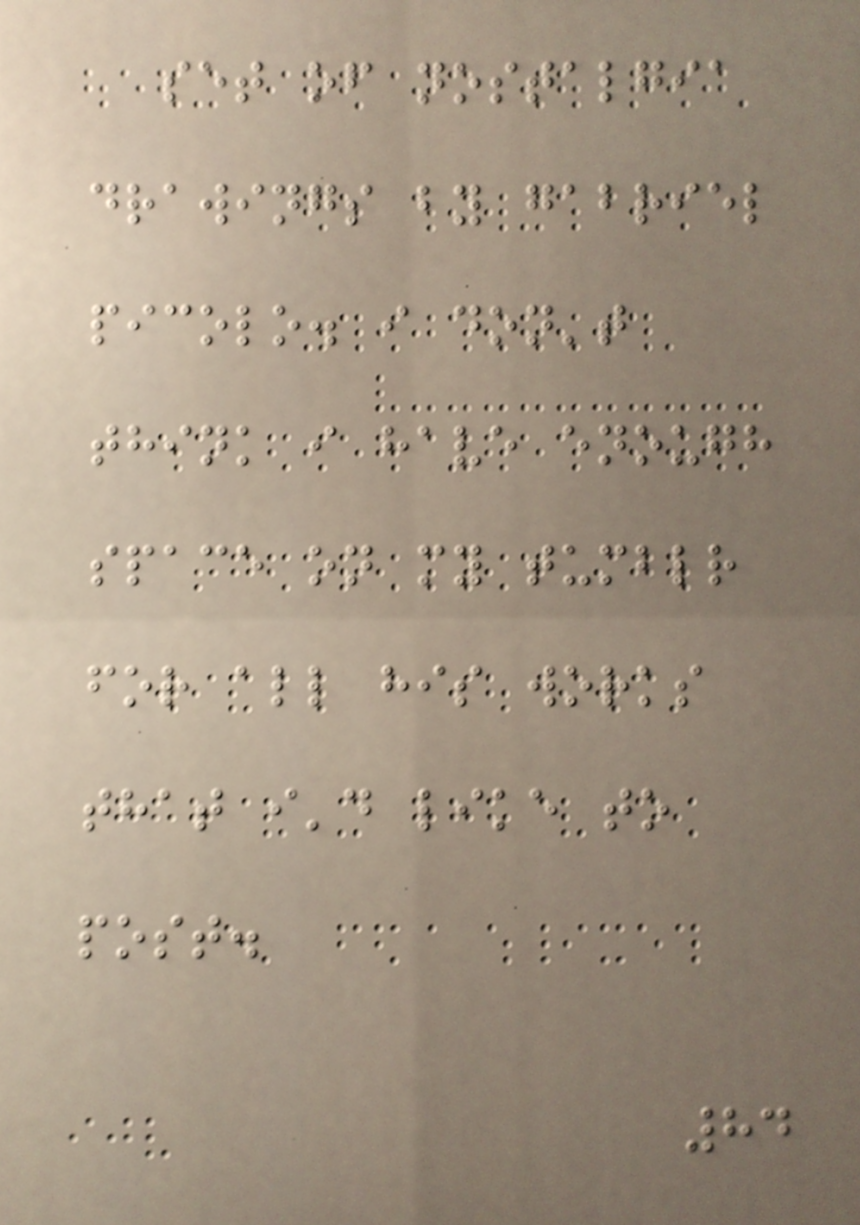set of nostalgia
drawings by gabriel
picolo. i don't
think i have enough
space on my tumblr
for all his works
that i'd like to
post.
84
